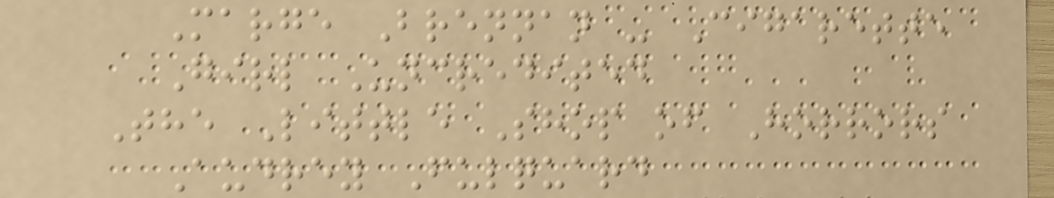Marge Brennan - Cigarette
Girl Uncredited
The Little Shop of Horrors
Audrey Fulquard
